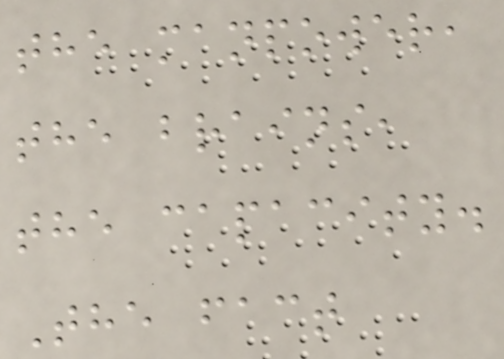the manpower,
the brains,
the capacity.
The fact
